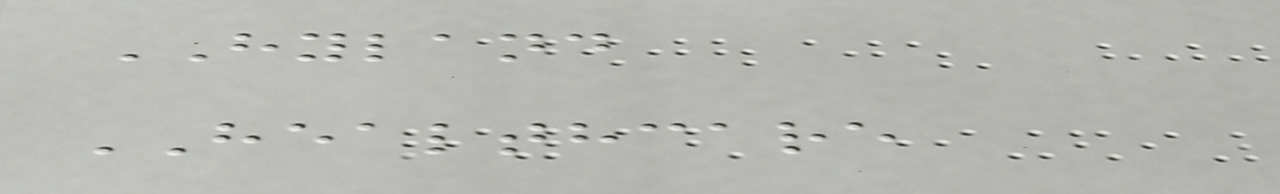HYLAND
HEALTHCARE
